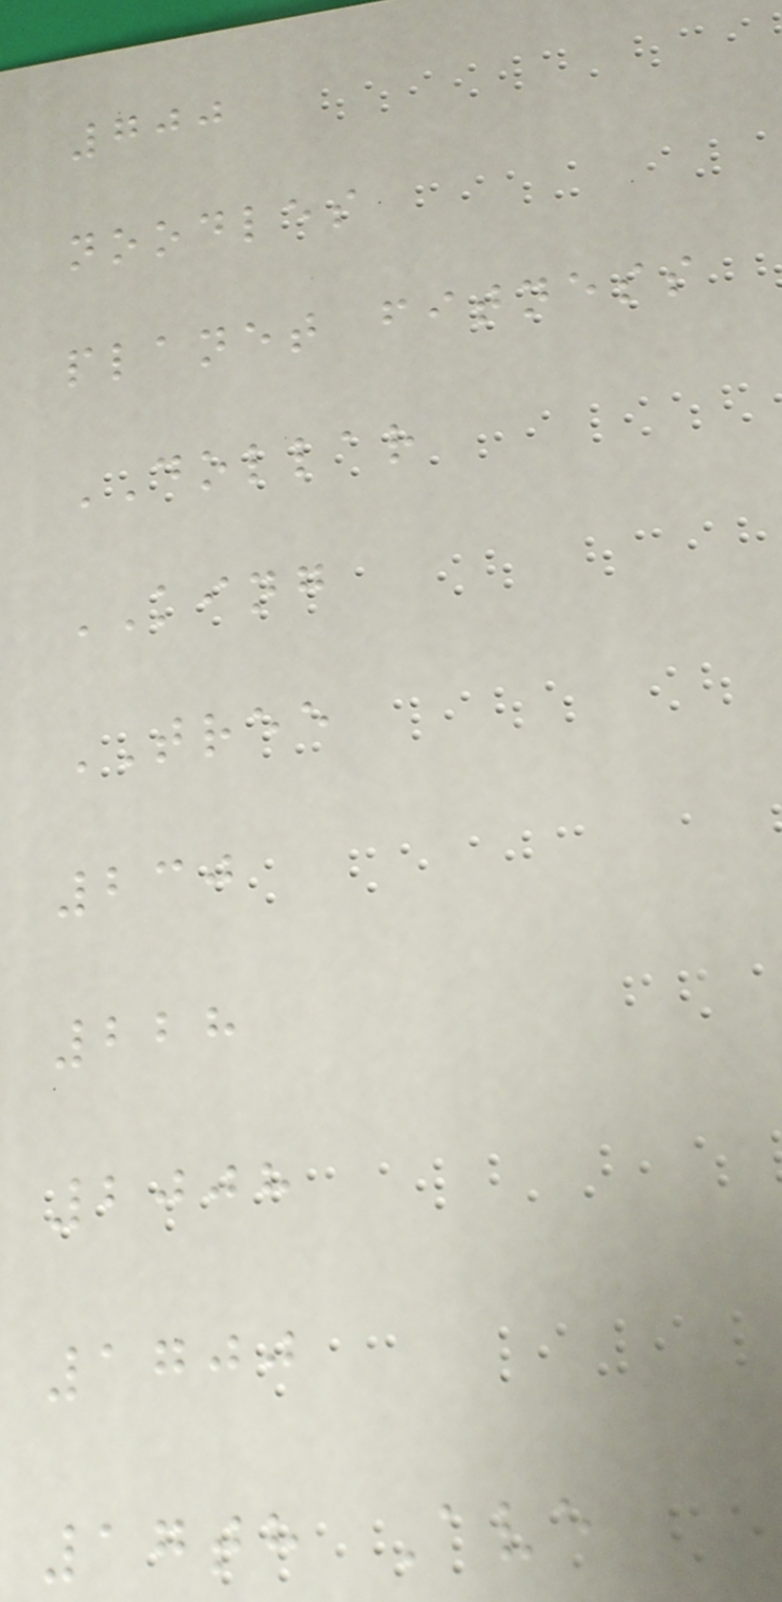700
noodles
planet fitness
DOLLAR
KING
TREE
230
228
2008
1700
17th Ave
